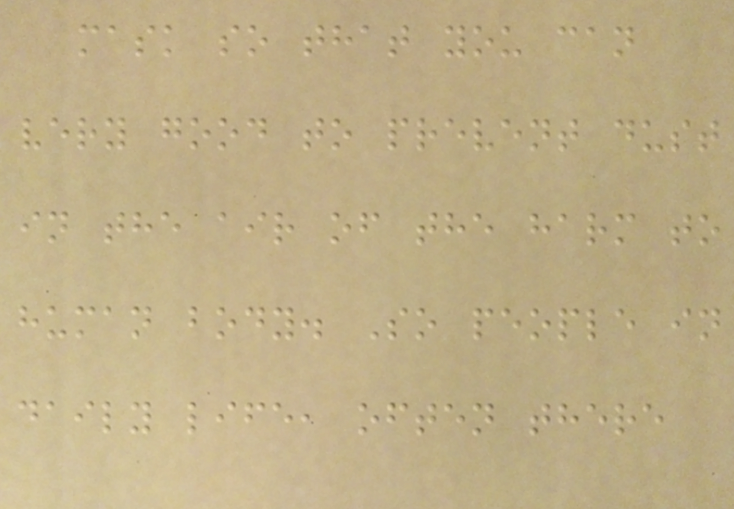mask so that you can
very good to prevent dust
in the air of the harm to
human body. So people in
daily life, often there
